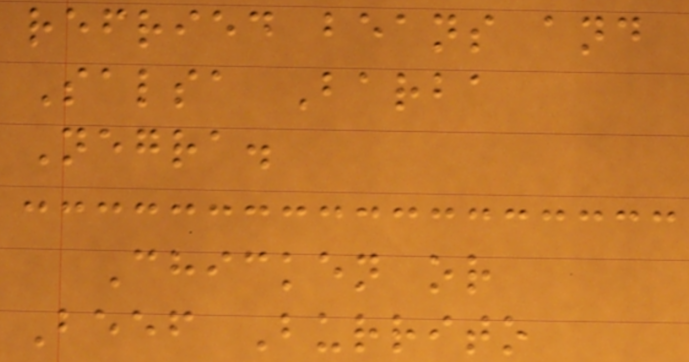refried beans and
Salsa Barba
Negra.
Chicken or
Beef Burrito
